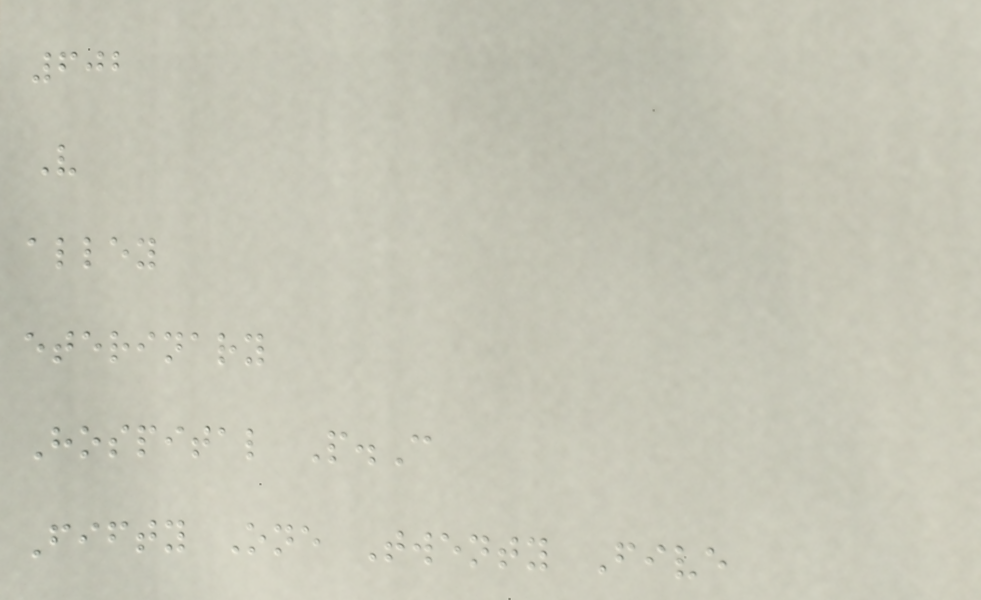602
V
alley
eterinary
Hospital P.C
Fifty One Twenty Five
